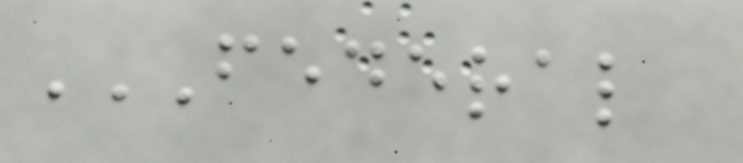FEDERAL
